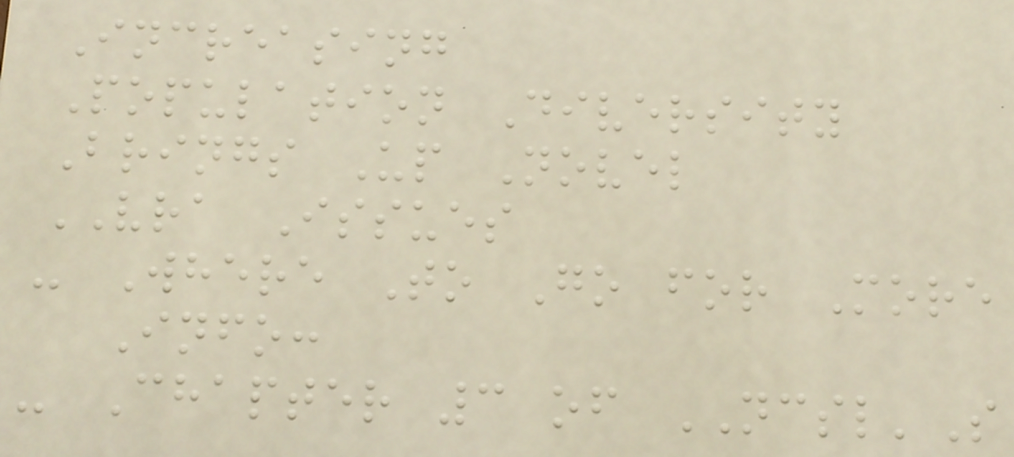Increasing
Population Diversity
Brings Up Novel
VRA Issues
- Where To Go for More
Info:
- Chapter 3 of NCSL'S
